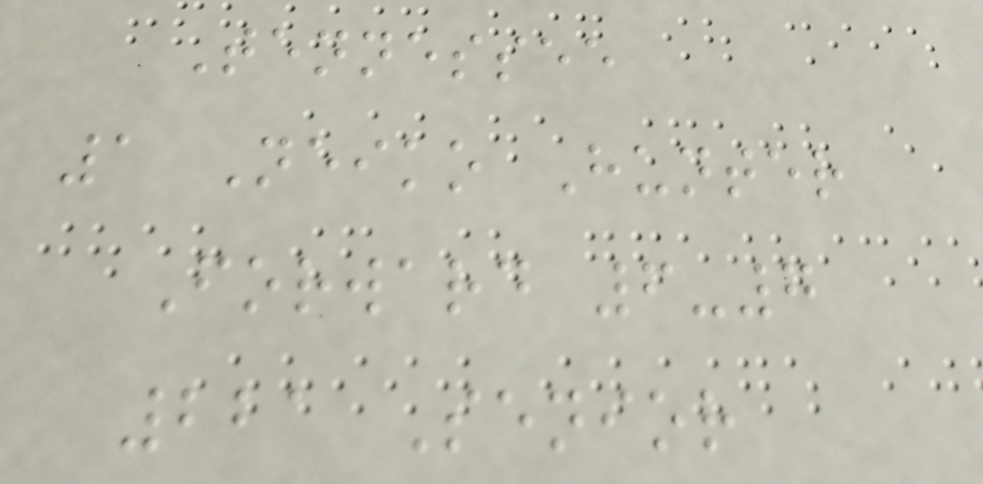Tennessee
1 Neiko Hunter
Forward 6-7
221 Senior
